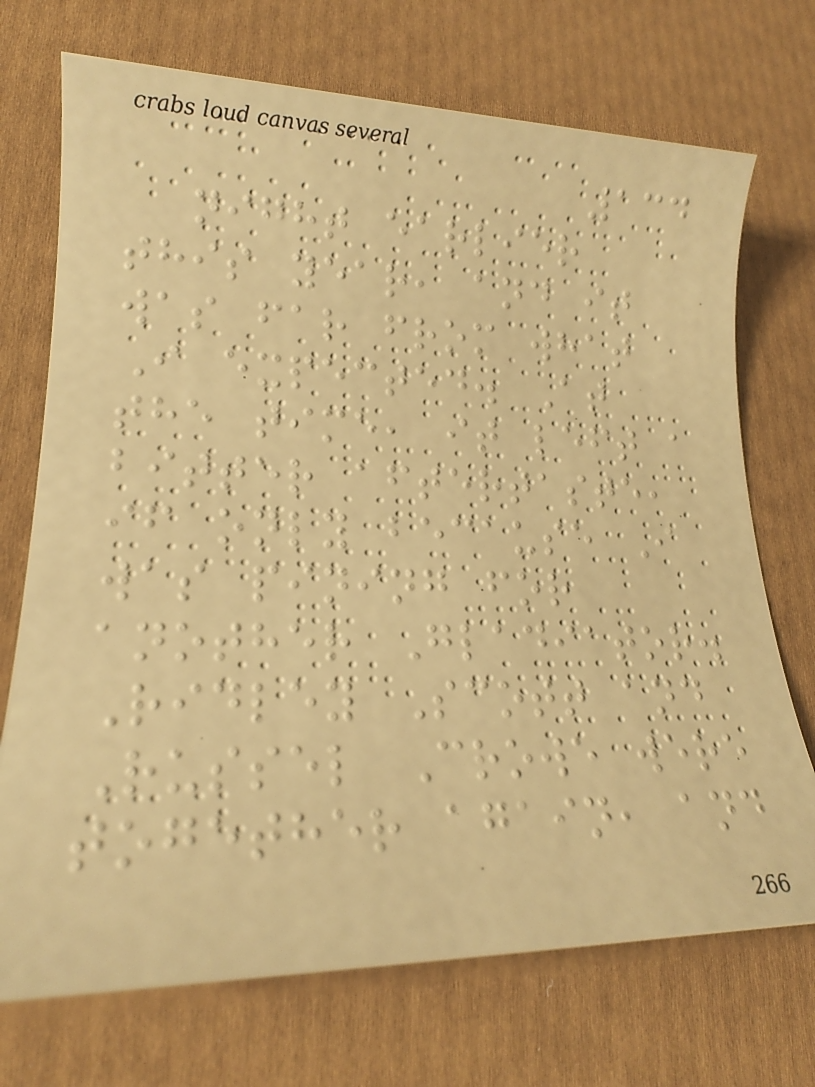134
night earlier
this year, and it
was far from what
I expected. At
the time, it left a
bitter aftertaste,
if only because I
was pining for
another Gladiator.
Ridley Scott and
Russel Crowe were
together again, and
